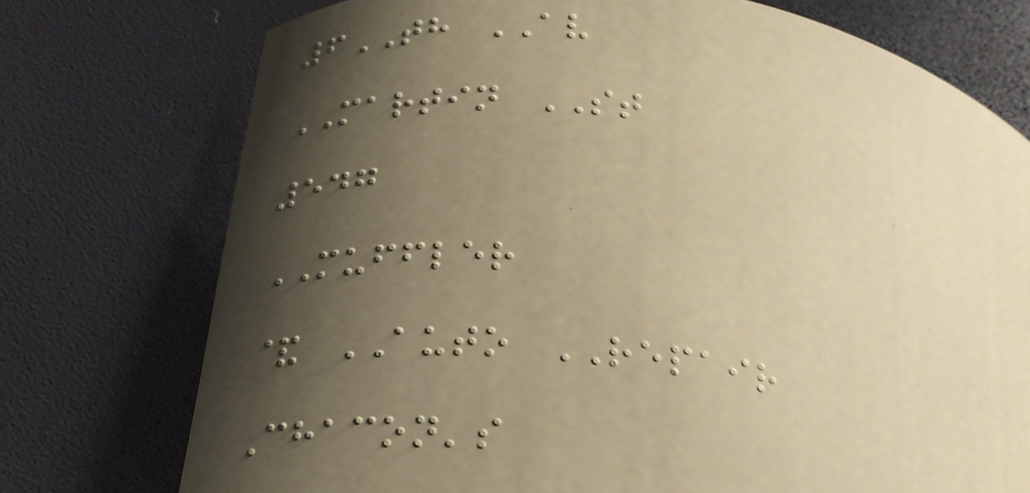6TH AV
MARTIN ST
547
MUFFLER
& AUTO REPAIR
Chacon's
